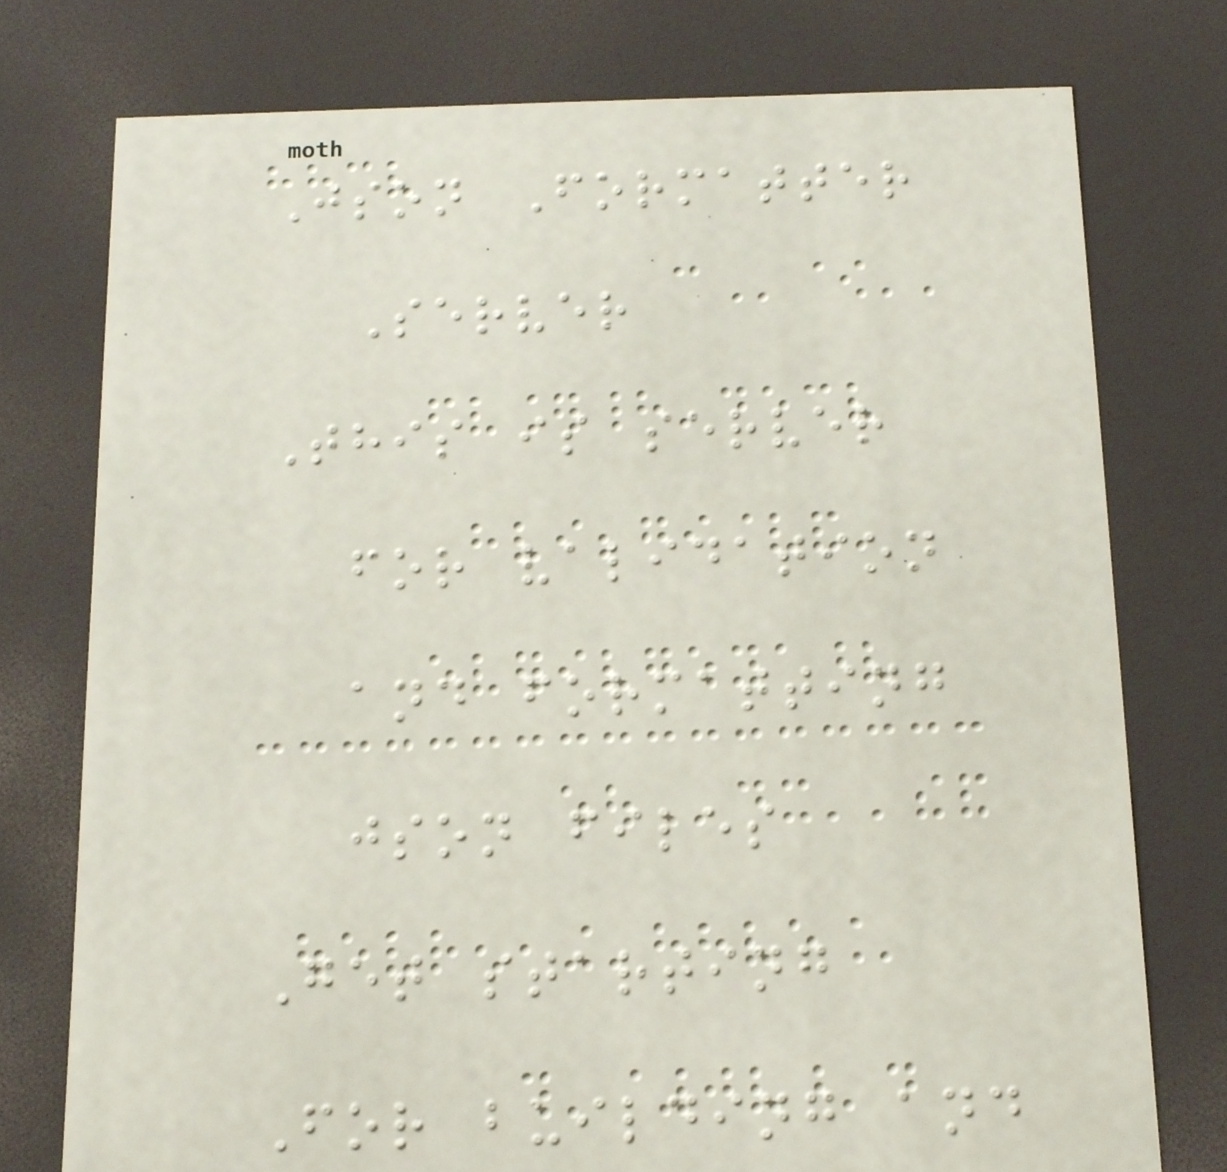Json Formatter
Server
This is server
for validation
and formatting
json files
Get starting
For building and
